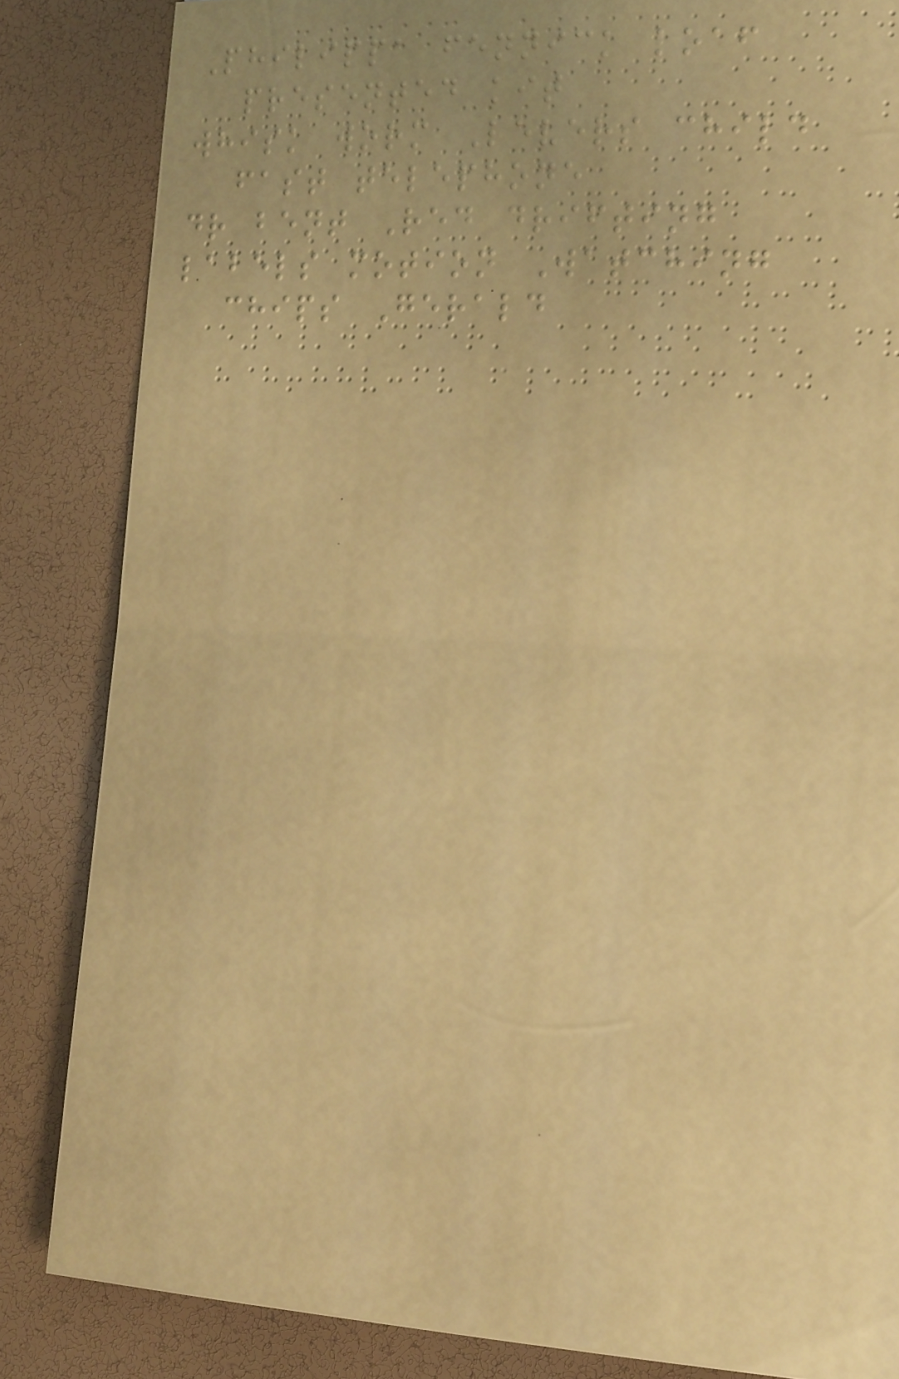Philippa fennick loaf
presented kit
whisk worm Levers child
fast telephone
dr bent Red drifting
labels motion Watching
chips Gerald
